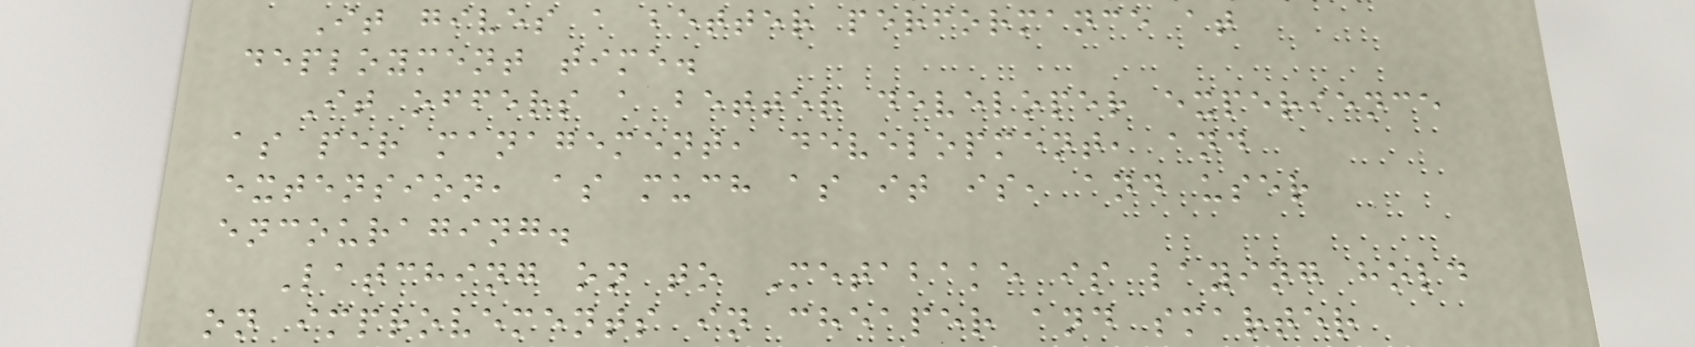It gives a better performance at
deployment time.
It offers a better developer experience
as per management, development, and
extension, as much as it is, and user
encouraging.
Latching on to Metabake is laying hold
on improvements in cheaper and smarter
